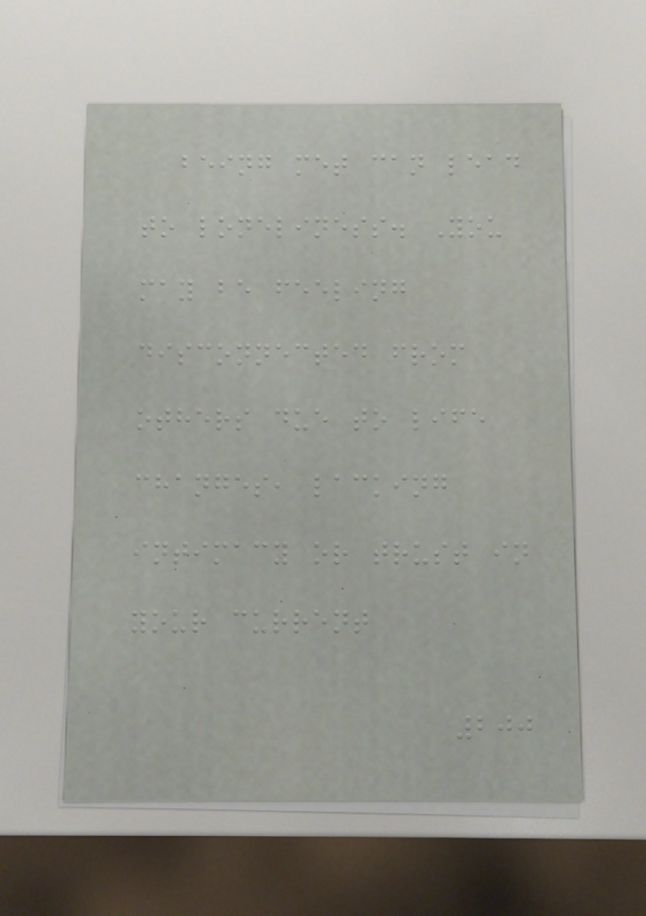being met can lead
to loneliness. You
may be feeling
disconnected from
others due to life
changes, lacking
intimacy or trust in
your current
200
